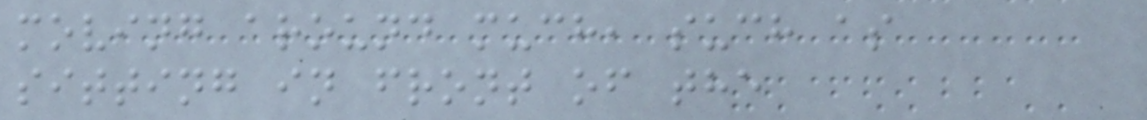moving around much, such as
sitting in front of the
